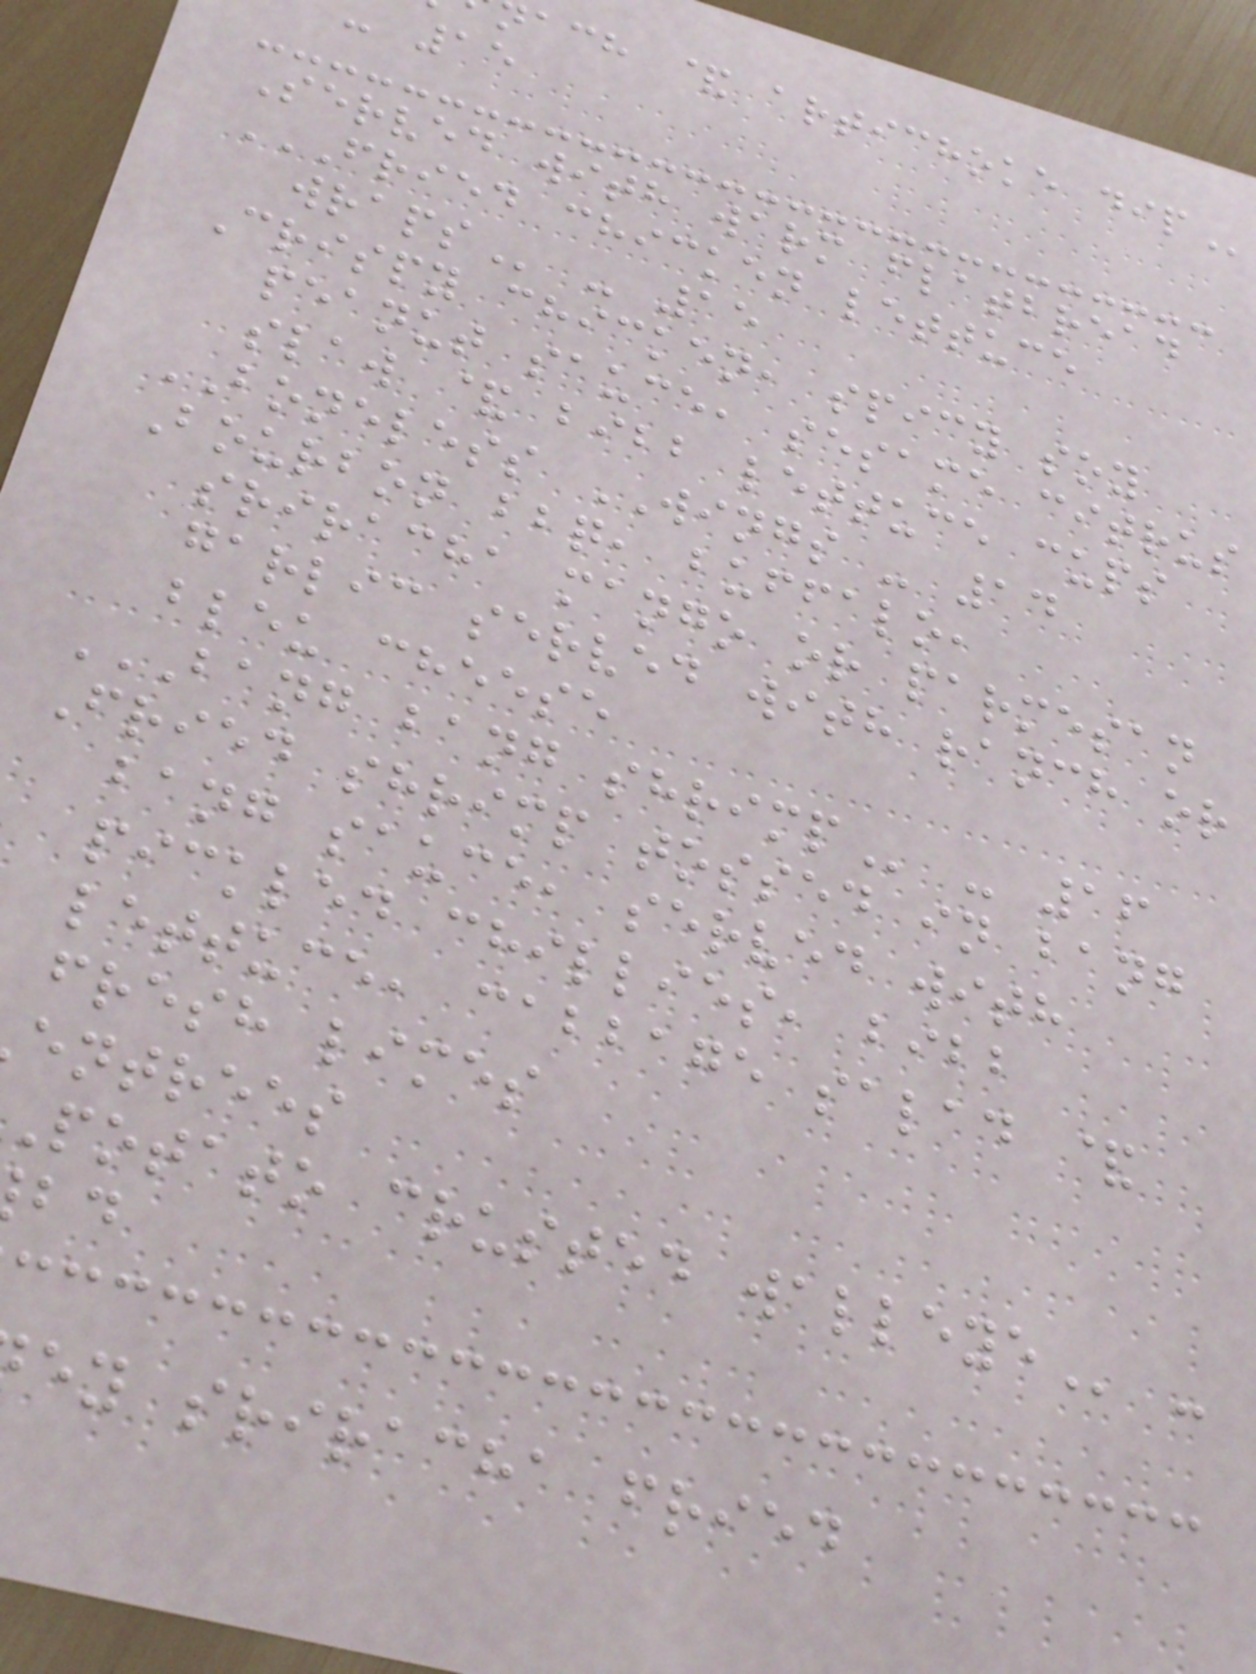ach & artichoke
Served with warm flatbread
FRIED CHICKEN LETTUCE
- 15
Crispy chicken, spicy soy
peanut sauce, sesame citrus
slaw & bibb lettuce cups
BONELESS WINGS - 14
Bourbon bbq, buffalo,
sriracha mango or parmesan
garlic served with ranch or
bleu cheese
BANG BANG SHRIMP - 16
Fried shrimp tossed in bang
bang sauce, served with
pickled chillies, bibb
lettuce, cabbage salad &
fresh limes
entrees
potato crusted
ey sriracha fried
